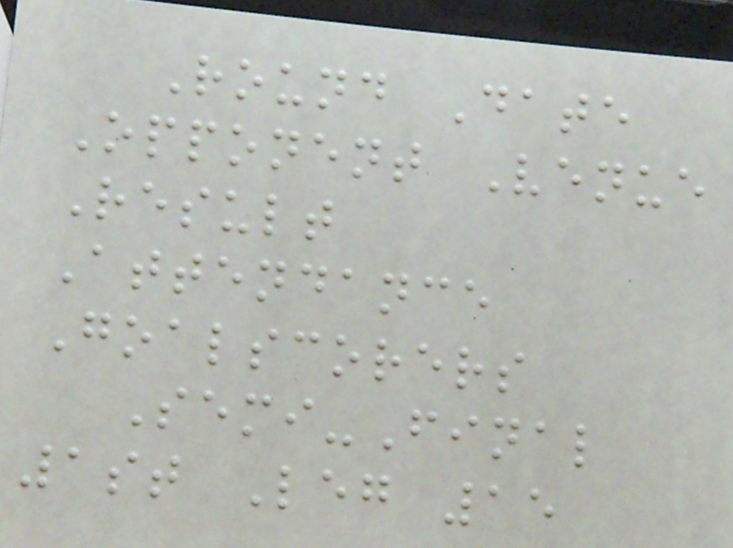Round Date
Opponent Venue
Result
Attendance
Goalscorers
Semi-Final
1st Leg 15
